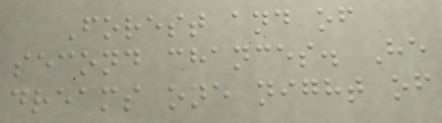Forest and of
second chances. He
dreams one night of
